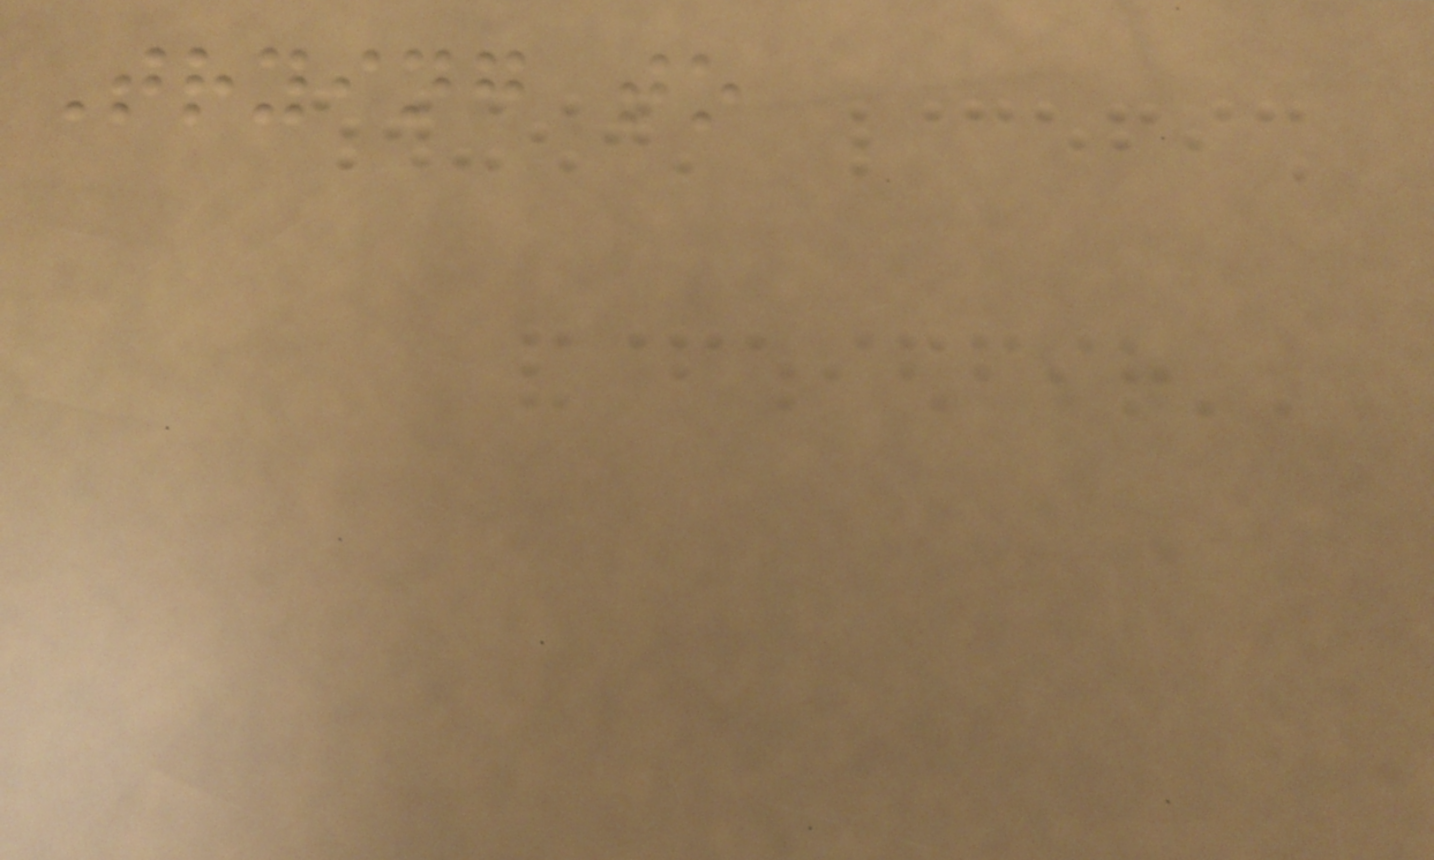Trying to
